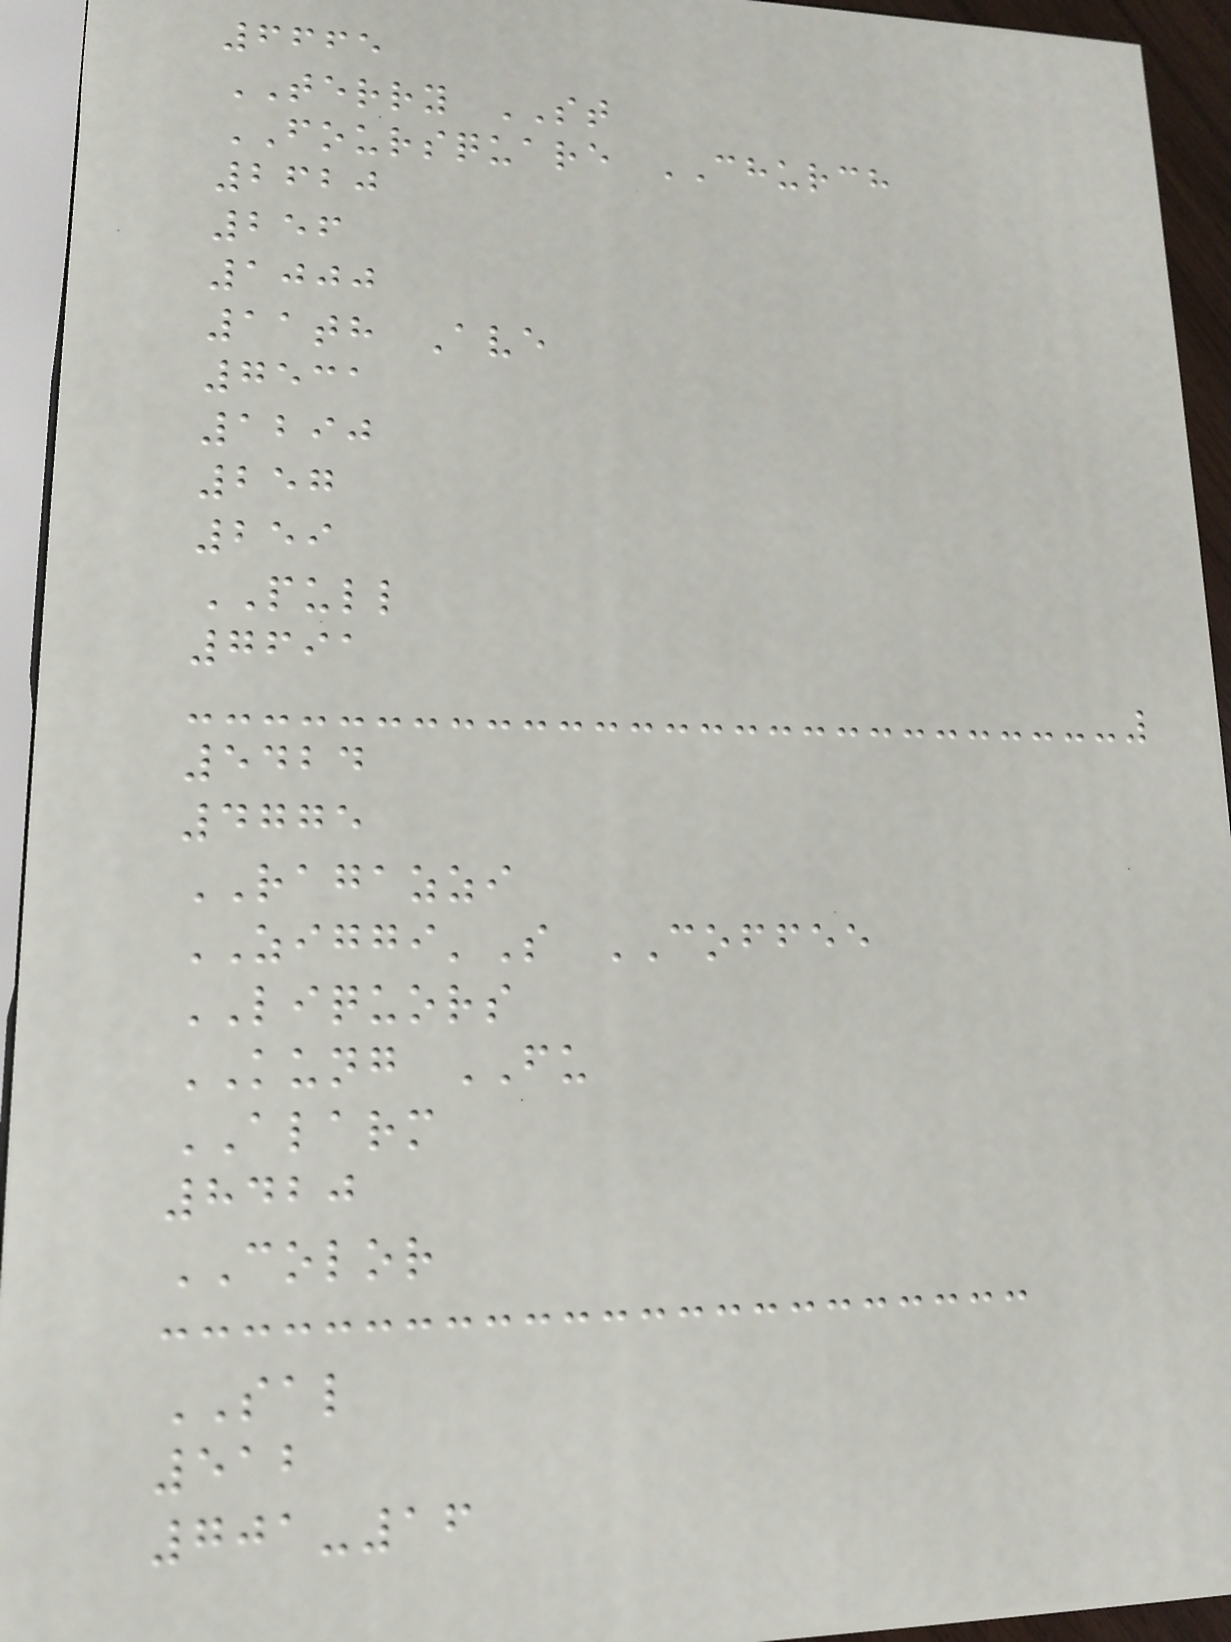6665
TERRY ST
FOURSQUARE CHURCH
2620
256
1000
11th Ave
7531
1290
257
259
PULL
7691
5424
4775
RAGAZZI
ZIGGI'S COFFEE
LIQUORS
KUNG FU
ALARM
8420
COLOR
SAL
512
701-16
